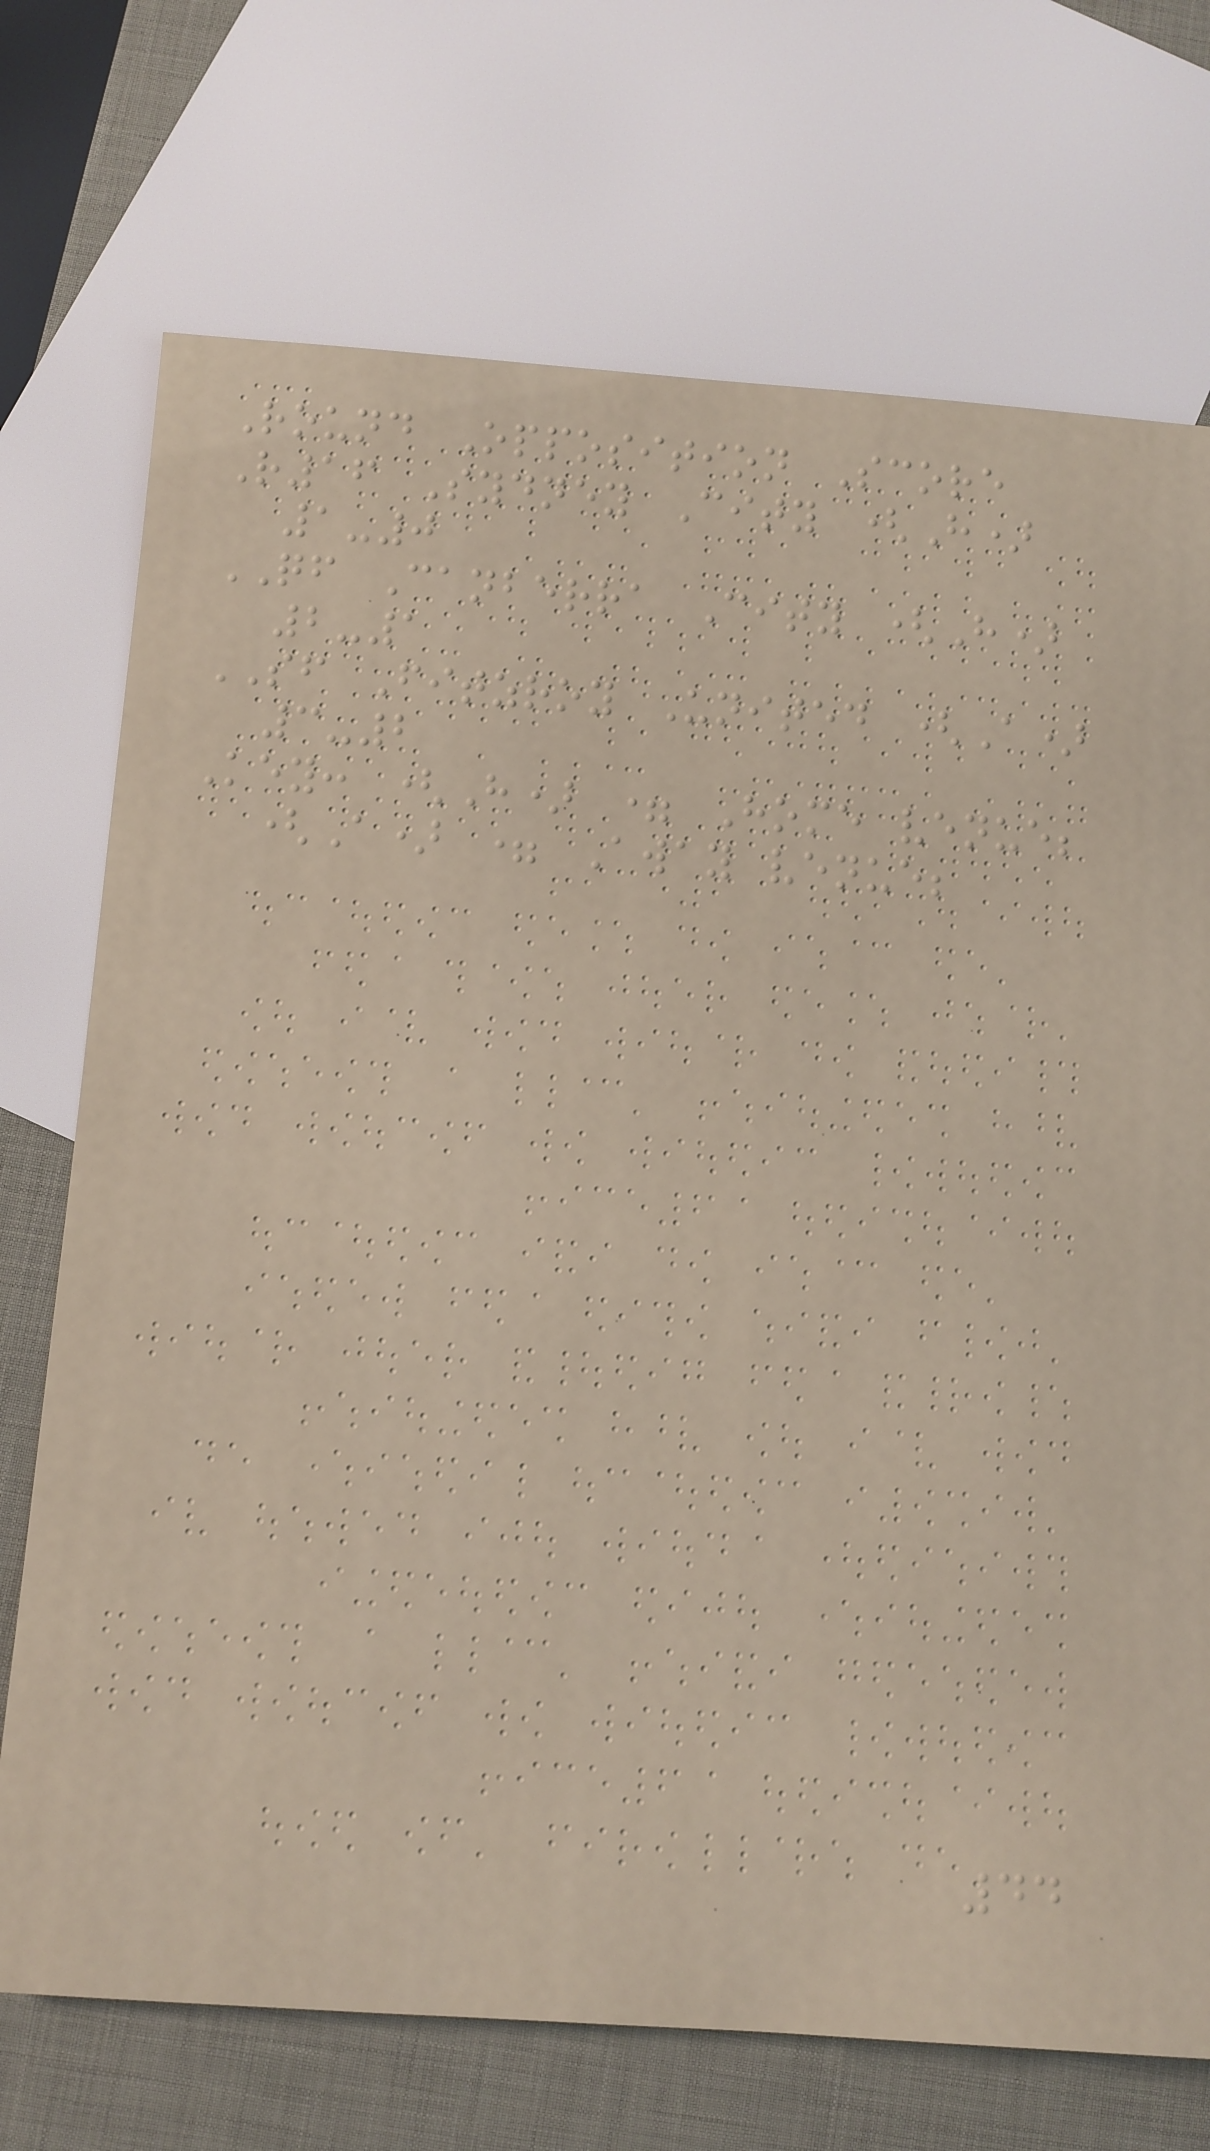Round Opposition Score
R16 Sydney City (H)
1-0
QF Canberra City (H)
2-1
SF Fitzroy United (A)
3-2
Key: (H) = Home venue;
(A) = Away venue;
44
